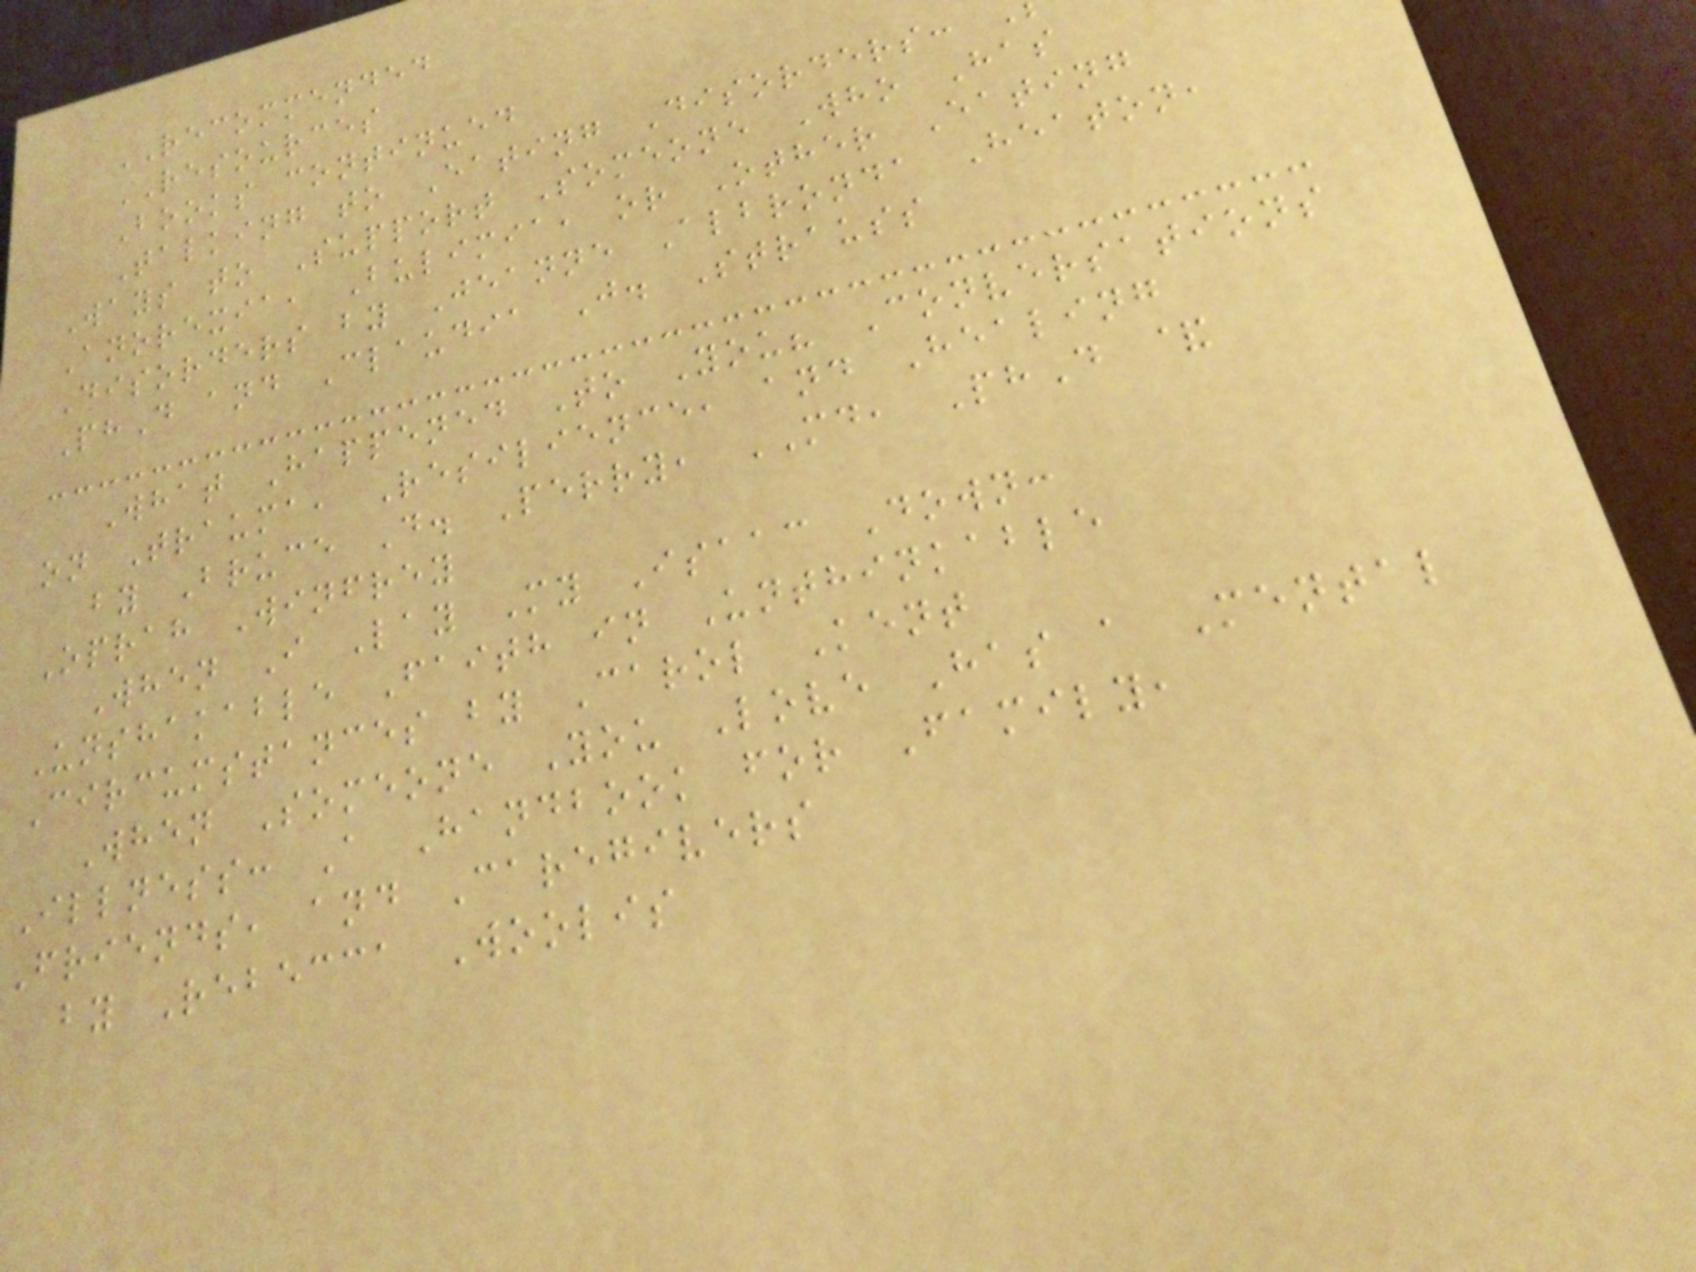RECOMMENDED
RESOURCES
Books continued
Talking to Eating Disorders:
Ways to Support Someone Who Has
Anorexia, Bulimia, or Other Eating
Disorders by Jeanne Albronda Heaton,
PhD and Claudia J. Strauss
What Happened To You? Conversations
on Trauma, Resilience, and Healing
by Bruce D. Perry, MD, PhD &
Oprah Winfrey
When I Lay My Isaac Down:
Unshakable Faith in Unthinkable
Circumstances by Carol Kent
When Someone You Love Has a Mental
Illness: A Handbook for Family,
Friends, and Caregivers
by Rebecca Woolis
